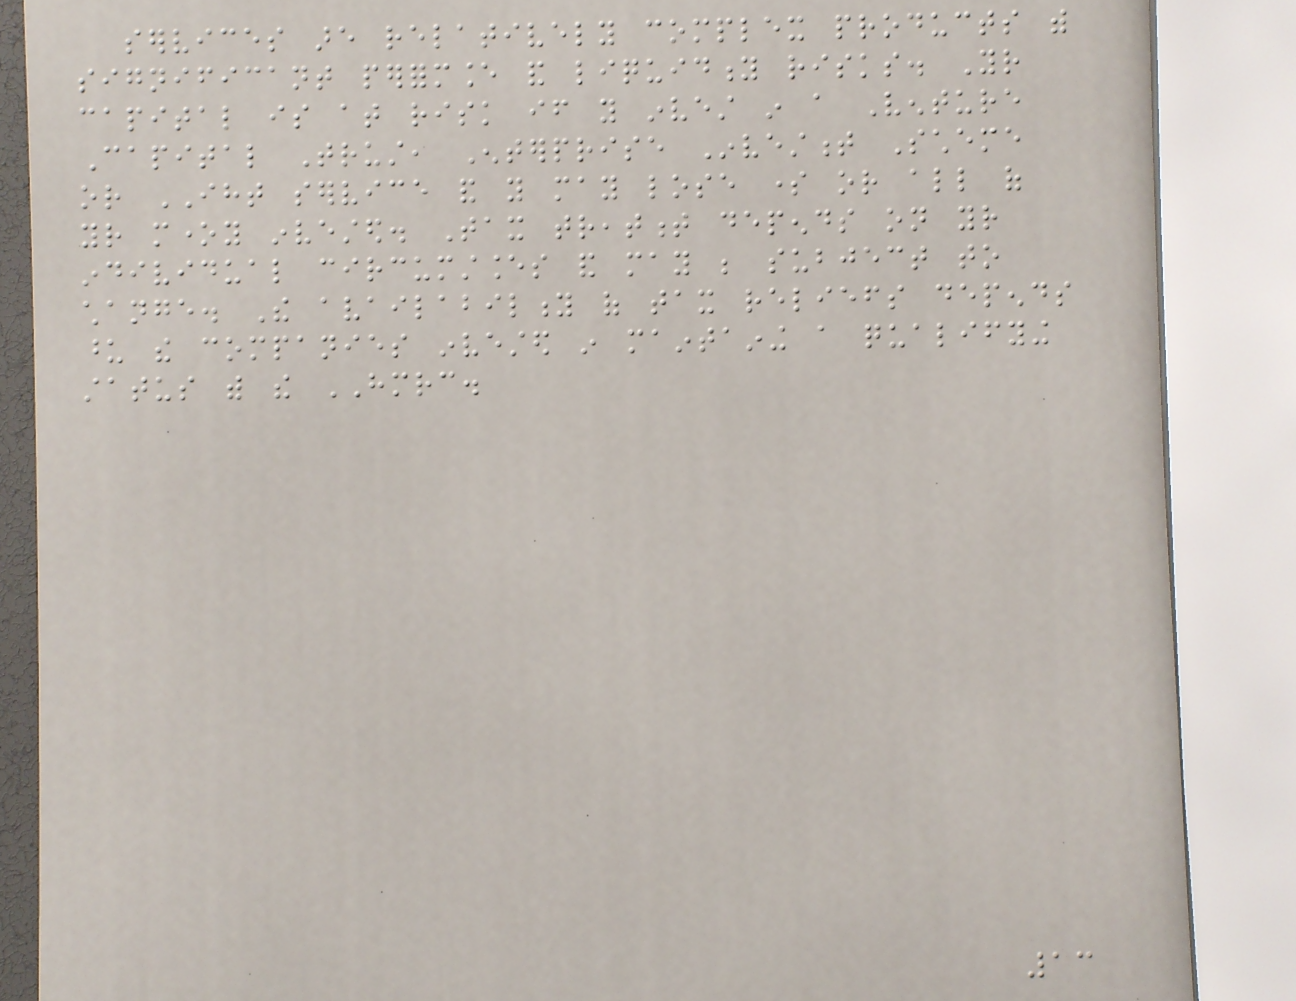services are relatively complex products with
significant performance and liquidity risks. Your
capital is at risk if you invest in a Venture
Capital Trust, Enterprise Investment Scheme
or IHT service and you may lose some or all of
your money invested. Tax treatment depends on your
individual circumstances and may be subject to
change. The availability of tax reliefs depends
upon the companies invested in maintaining a qualifying
status with the HMRC.
13
